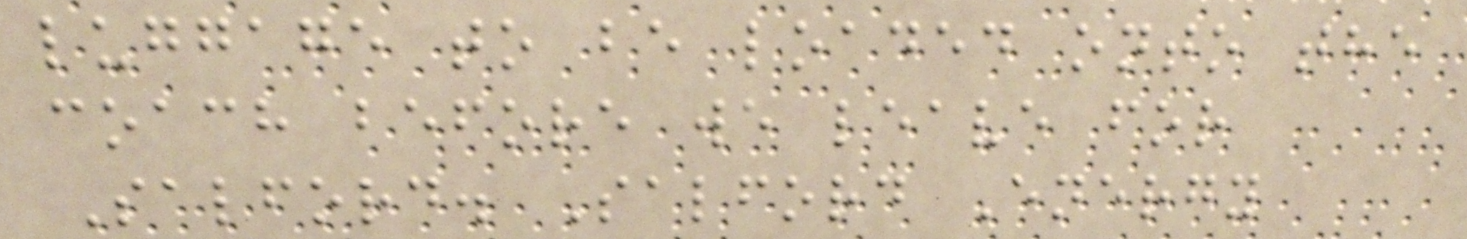luggage to be loaded onto the
coach before we leave for
Salford. Salford Energy
